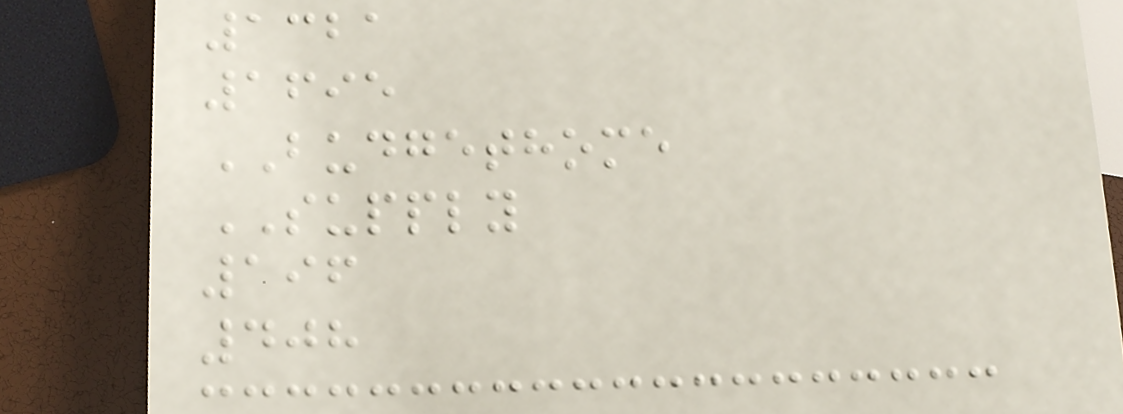1321
1695
BUDGETHOME
SUPPLY
196
408
